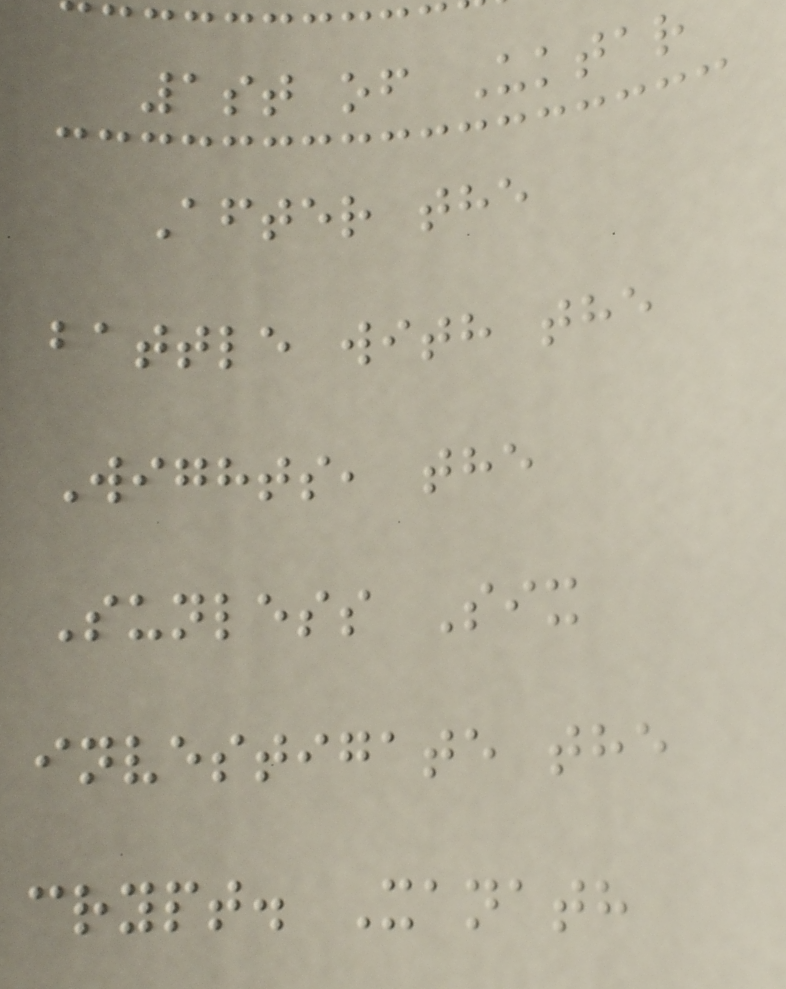1st of Uktar
After the
battle with the
Wights, the
Sunless Six
investigate the
crypt. Xanath
